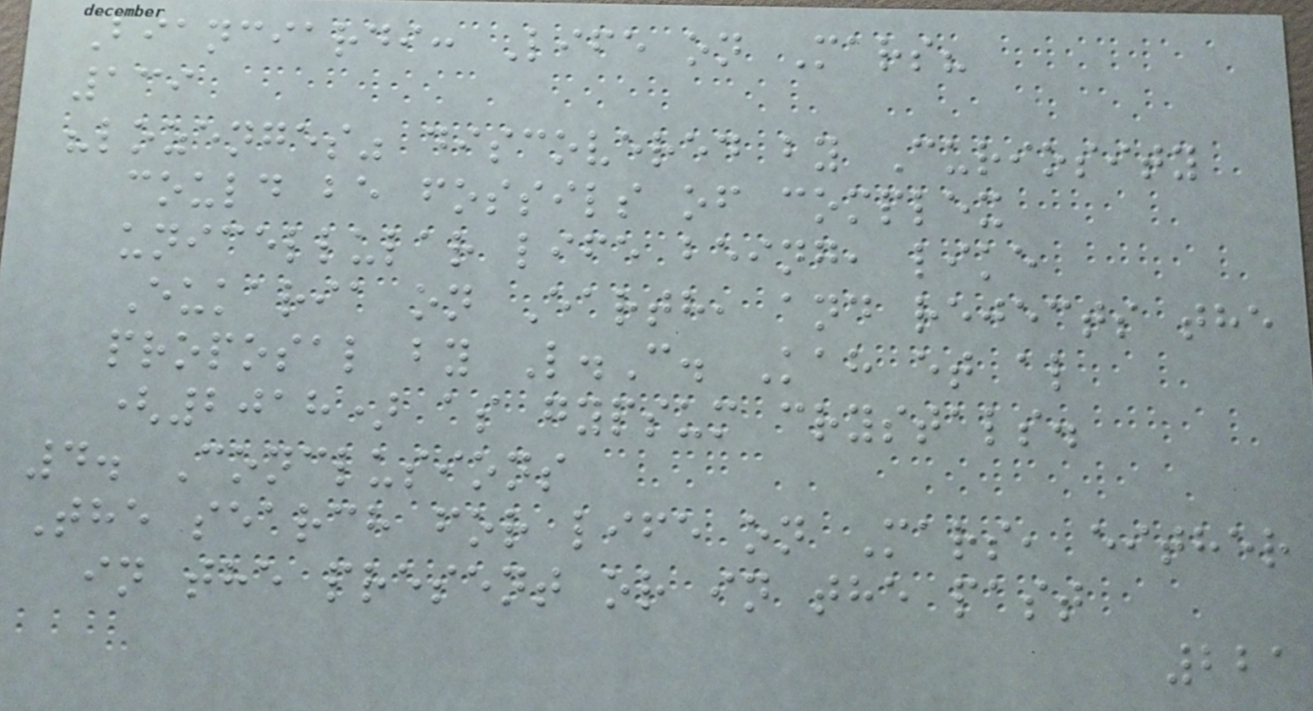Bianciardi: Life on Mars?
139
"lozenges" discovered by Curiosity
could be fossils of complex
unicellular life being, like
Eukaria on Earth, and rejects the
proposal by L.C. Kah et al
(2018) as gypsum crystals.
4. Conclusions
The search for life on Mars, either
in the present or in the past
221
